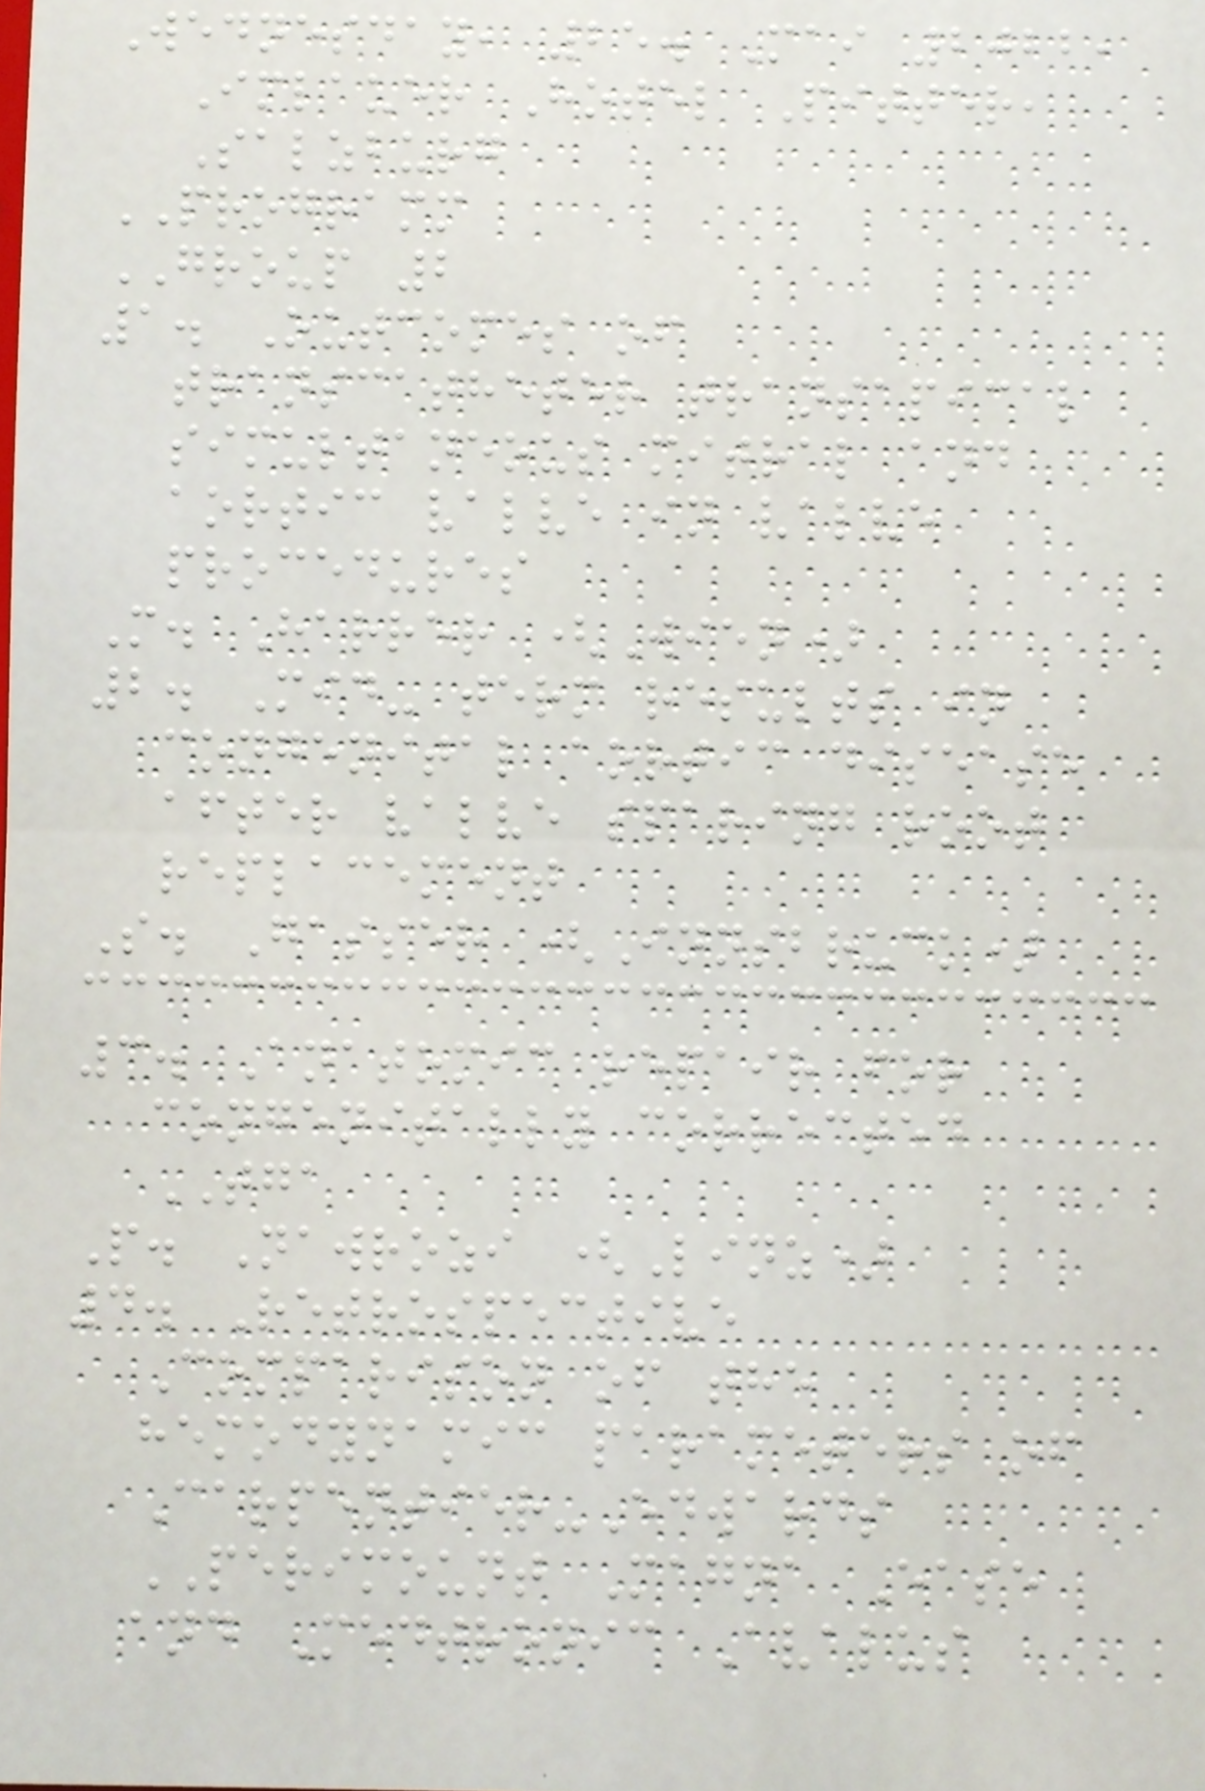Wednesday, 25. Mai 2022,
Imlauer Hotel Pitter,
Salzburg
PROGRAMM
GROUP 2
1. Outcomes of
transcatheter transapical
simultaneous mitral and
aortic valve in valve
procedures
M. Harrer (Wien)
2. Mid- term results in
congenital aortic disease
after valve sparing root
replacement
S. Gasser (Innsbruck)
3. Anatomic repair for
congenitally corrected
TGA
P. Nawrozi (Linz)
4. Retrospective
Comparison of the
hemodynamic parameters of
Carpentier-Edwards
PERIMOUNT Magna Ease
and Medtronic Avalus
